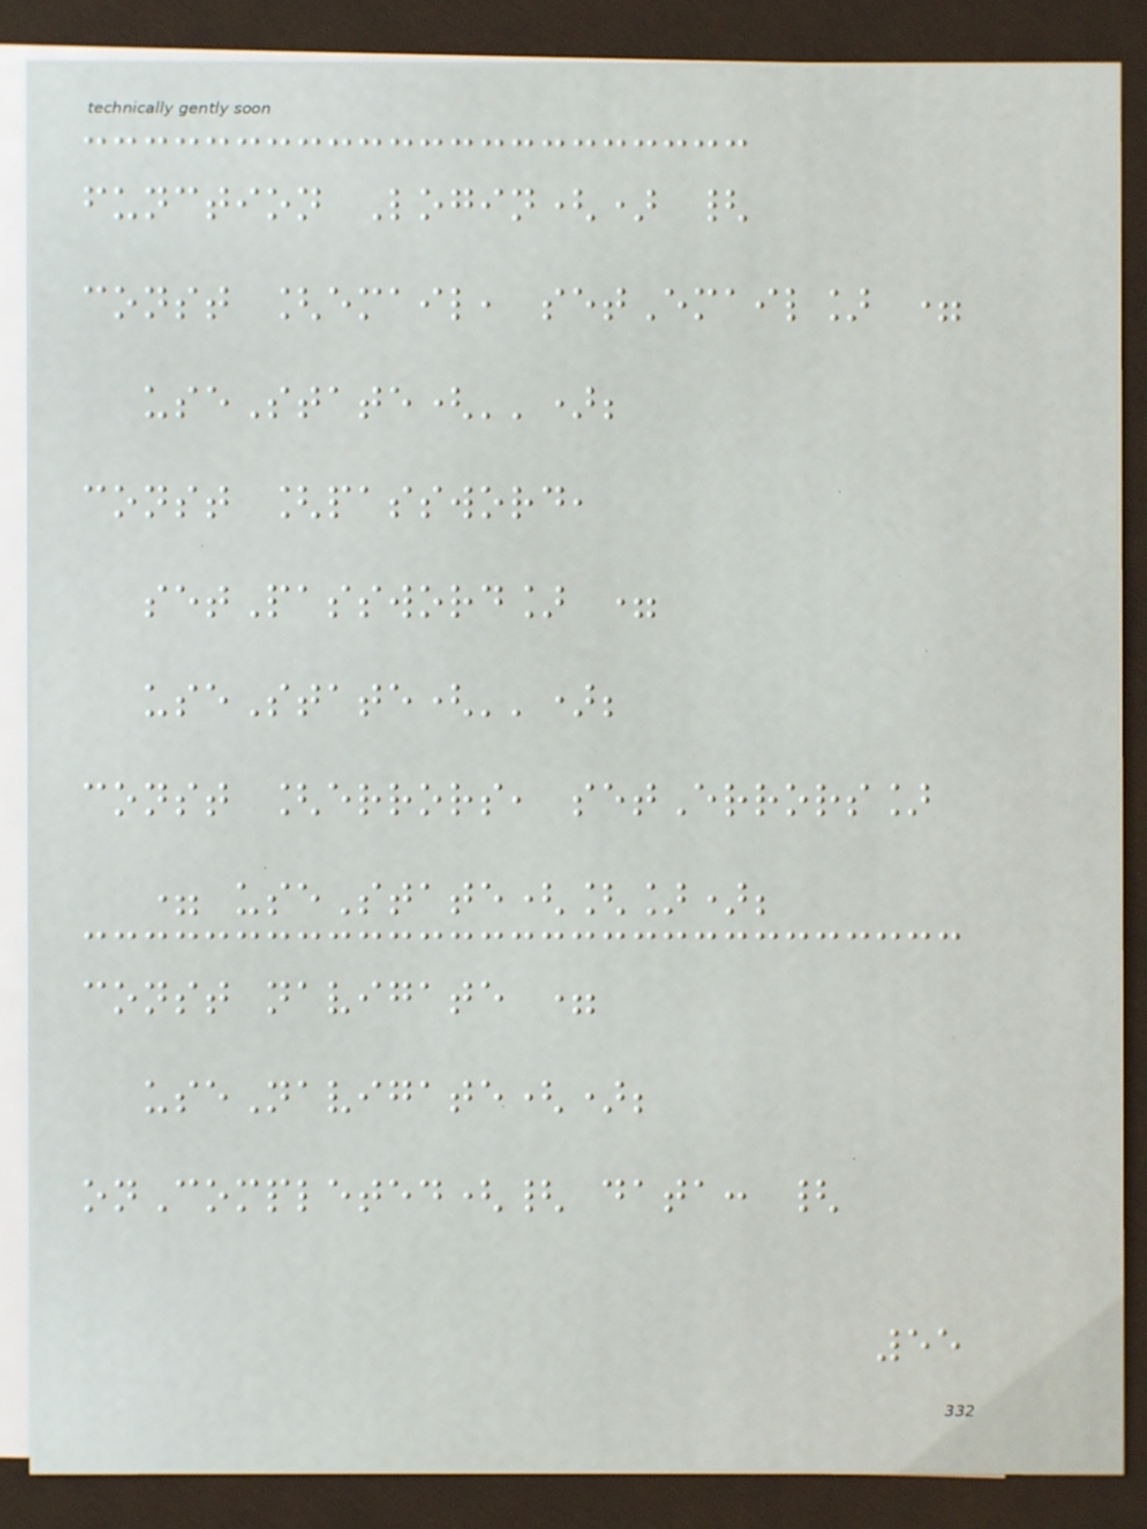function Login() {
const [email, setEmail] =
useState('');
const [password,
setPassword] =
useState('');
const [errors, setErrors]
= useState([]);
const navigate =
useNavigate();
onCompleted({ data: {
55
